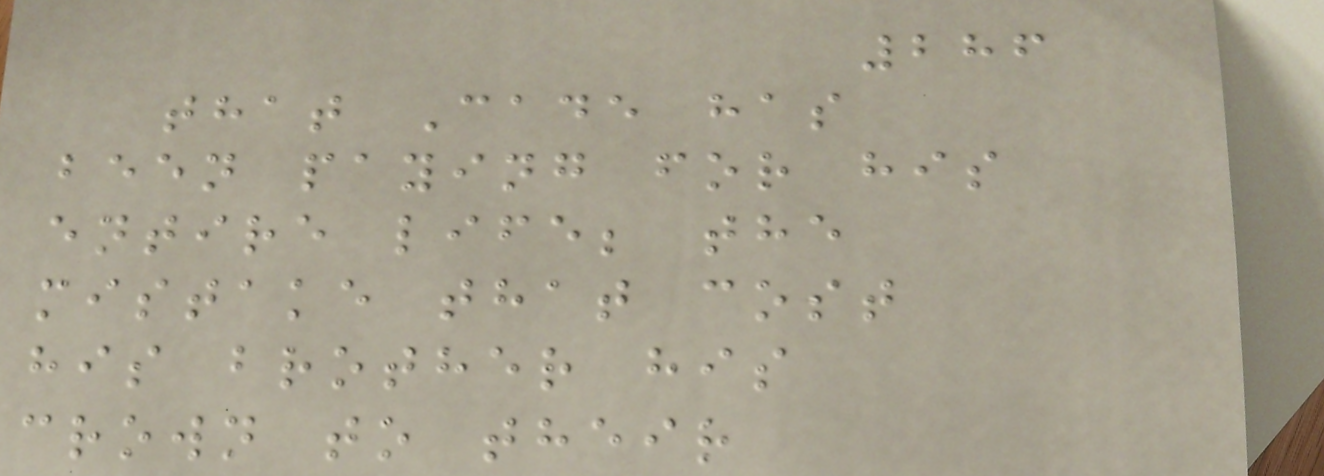286
that Cade has
been paying for his
entire life; the
mistake that cost
his brother his
crown to their
